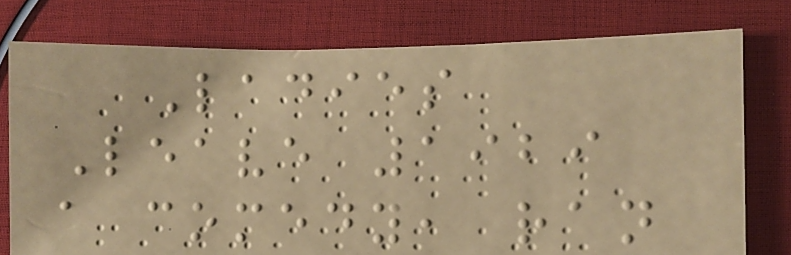Ladies
Leave 1929
a comedy, ran
